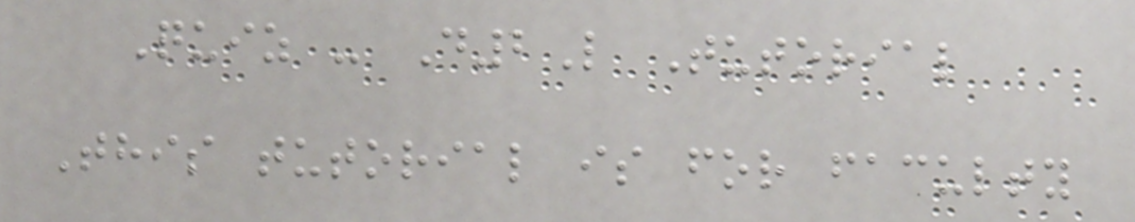Quiz - D2L Tutorial
This tutorial is for faculty
